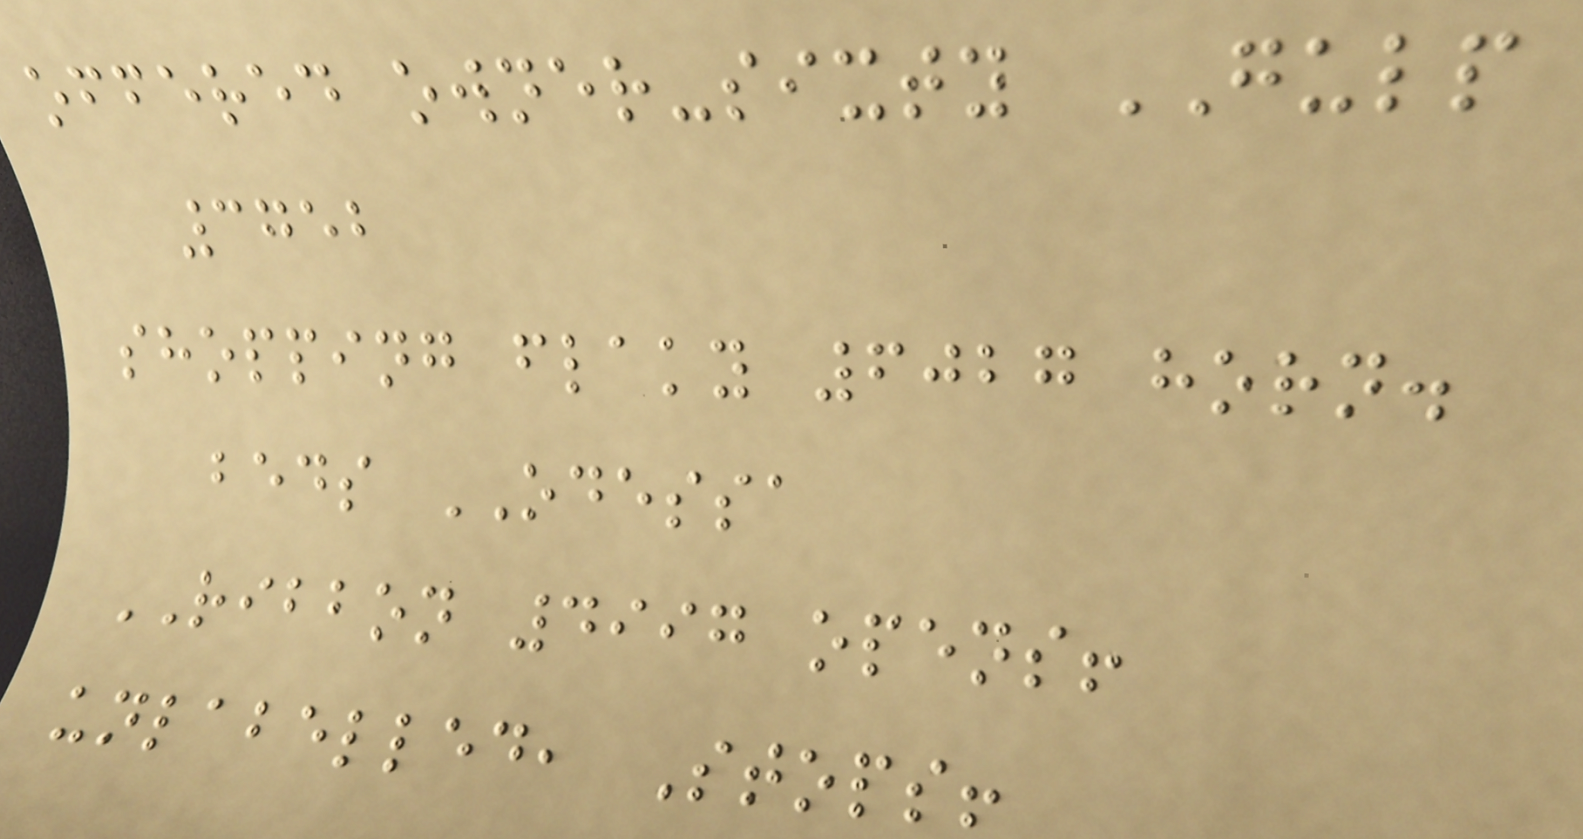offered owner-sixty GULP
3752
shopping flaky 6027 horn.
beds ODESSA
RIBBON 4997 opens!
unlabelled, Stops!
